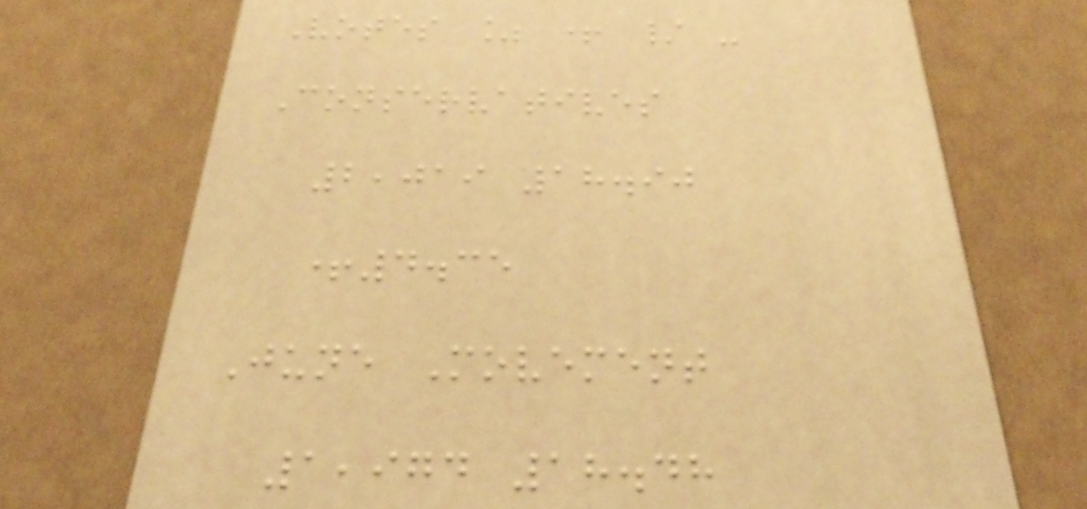Votes % + / -
Conservatives
2,019 18.90
+4.35
June Movement
1,974 18.48
